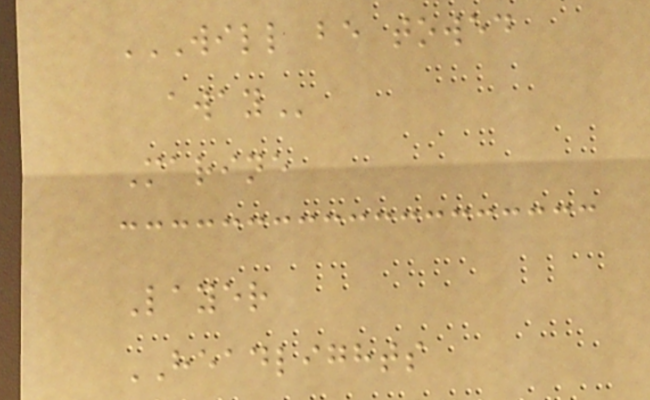WILL BE TOWED
AWAY
Marine
Layer
HEADLIGHTS
